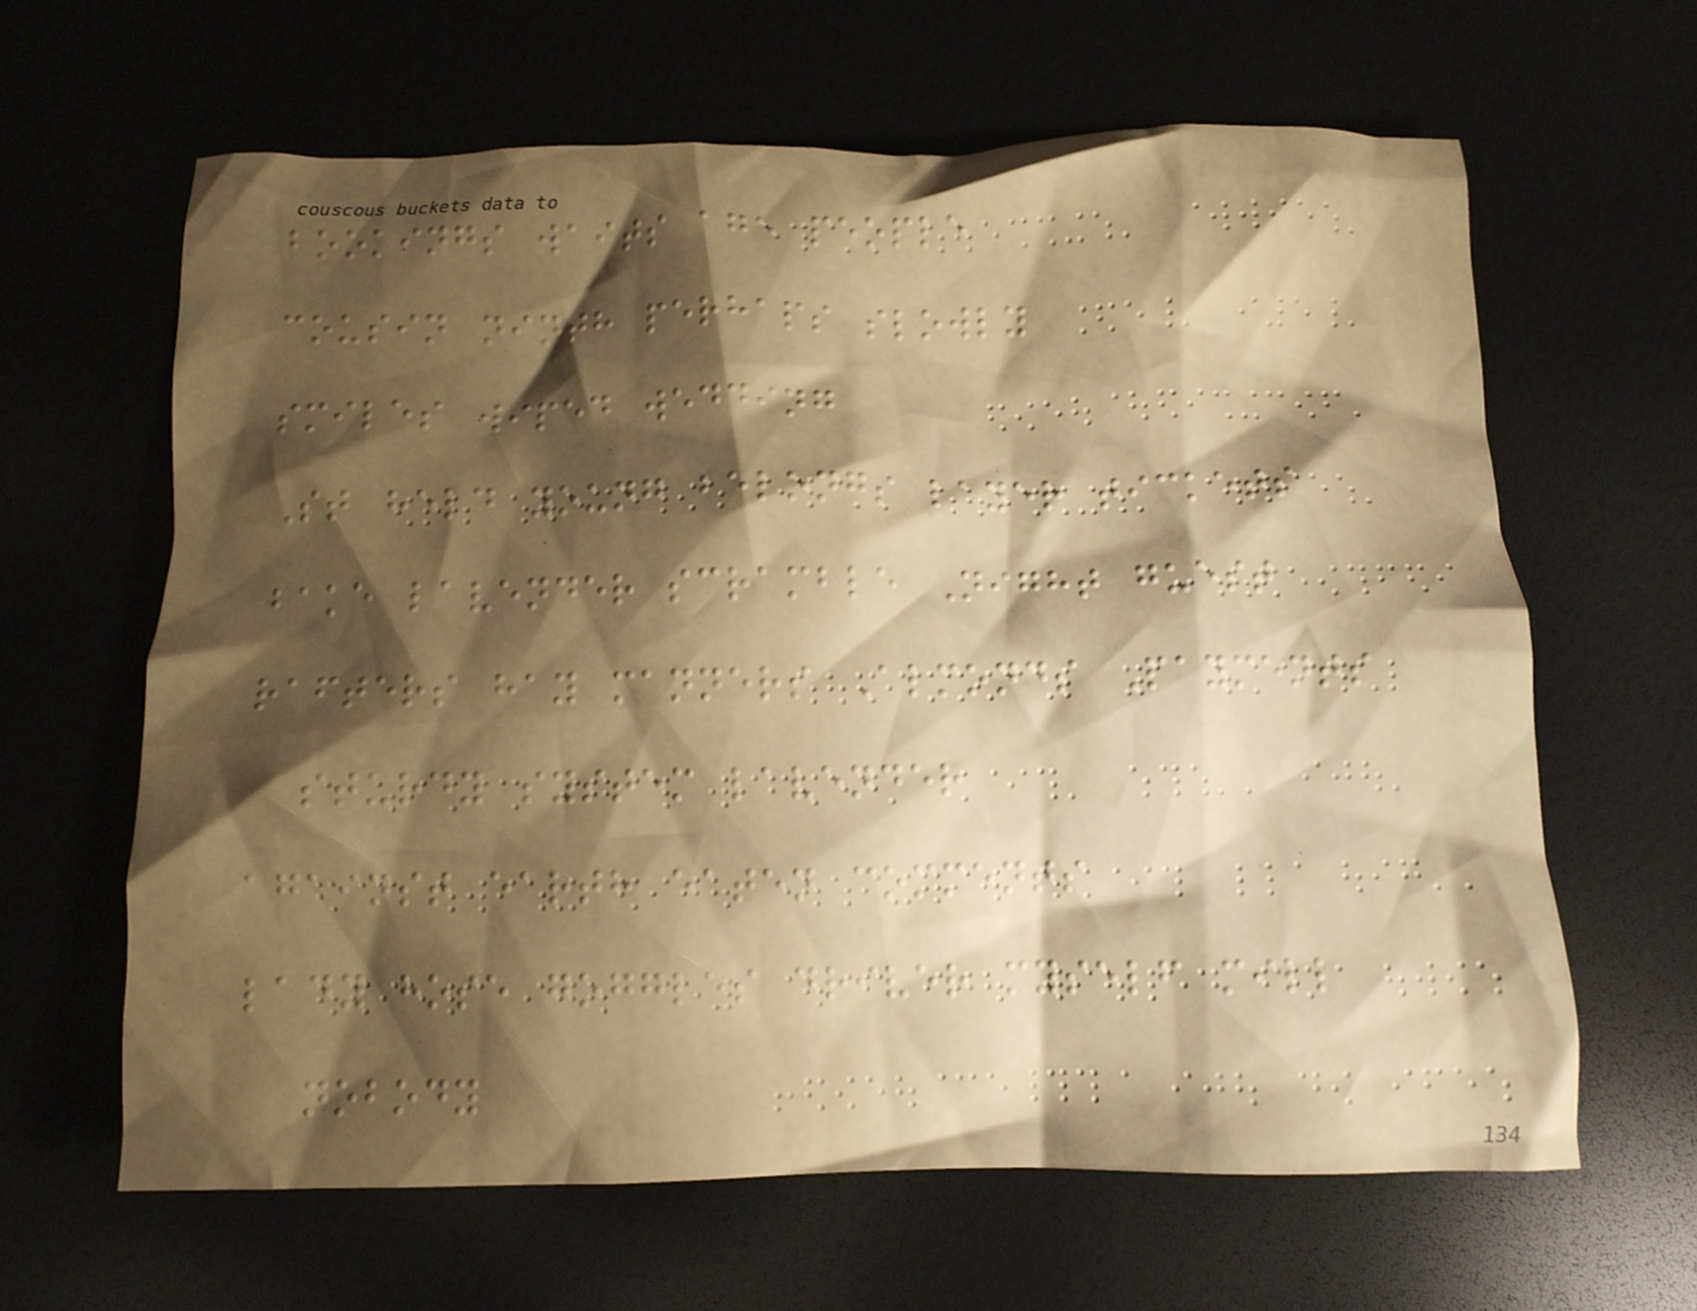bookings waits age people
cousin ninth perhaps slowly
smiles wiped wedding
St held young belongs layer tickets
bake lavender scramble Night guest
rafters hay manners Almonds Payments
sturdy system lavender
against earth eaten comments
lady hose goggles driver myself mill
nobody
